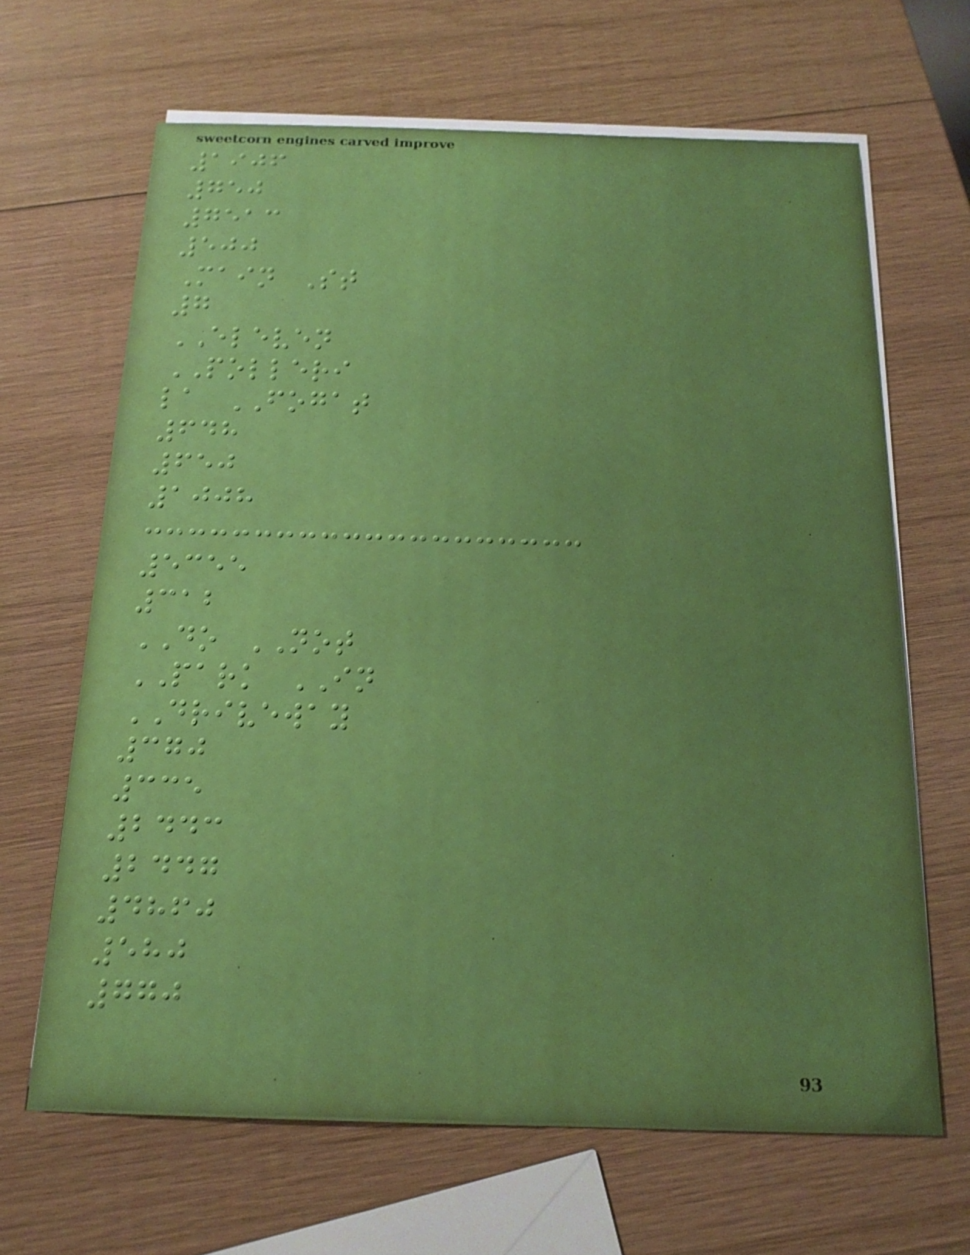1906
750
7513
500
Main St
7
ELEVEN
POLLERI
la FOGAT
648
650
1008
5355
312
DO NOT
PARK IN
DRIVEWAY
370
335
2443
2447
4860
580
770
